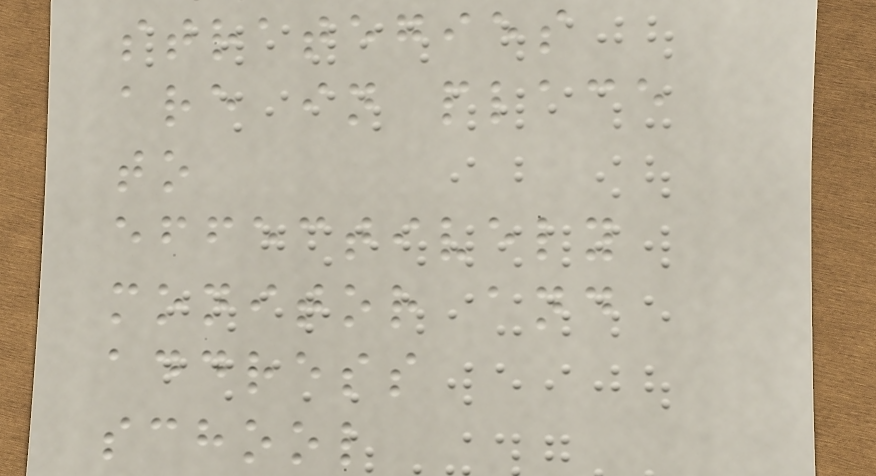strategies
are in place
to
effectively
monitor and
address
school
